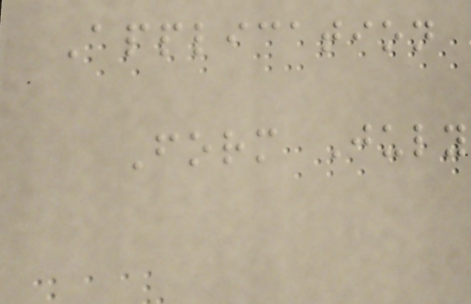Application
Form July
